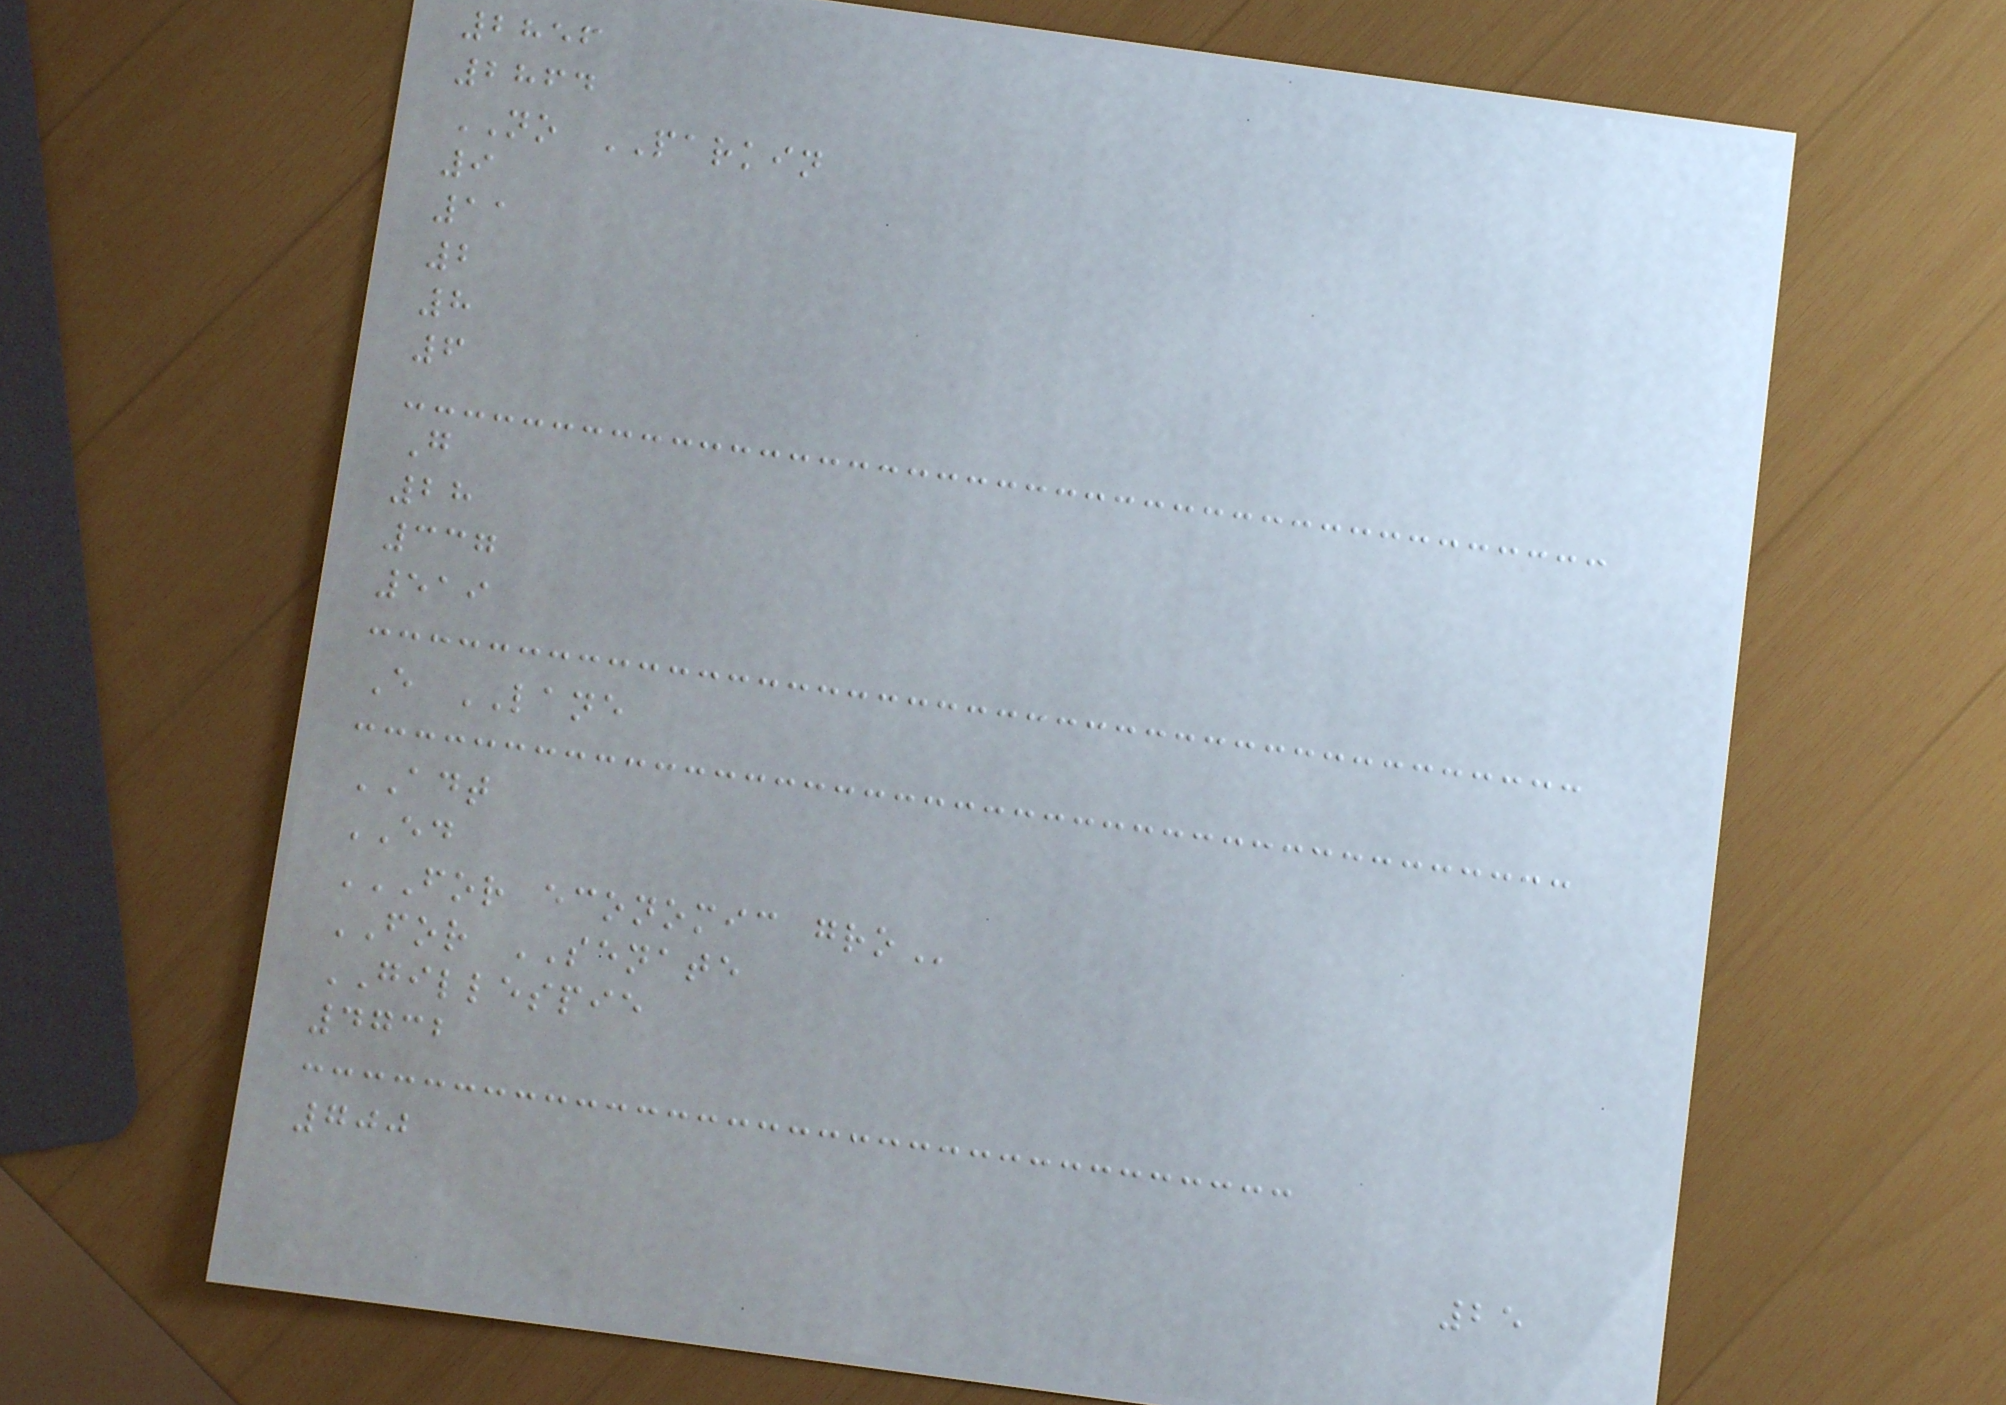2856
2864
NO PARKIN
9
11
2
8
6
G
28
337
519
E LANE
ADT
ED
FOR ECONOMIC GRO
FOR SENATE
GILLESPIE
4732
700
25
